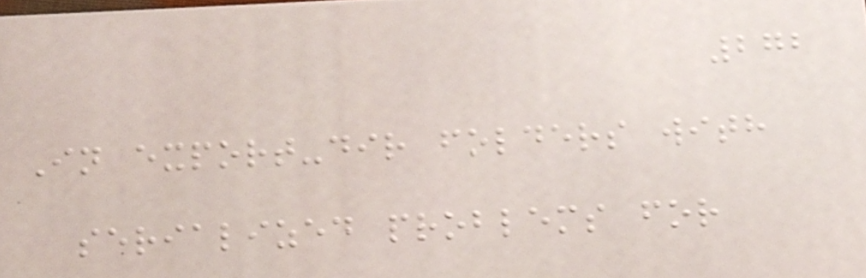272
In export-dir folders with
serialized problems for
